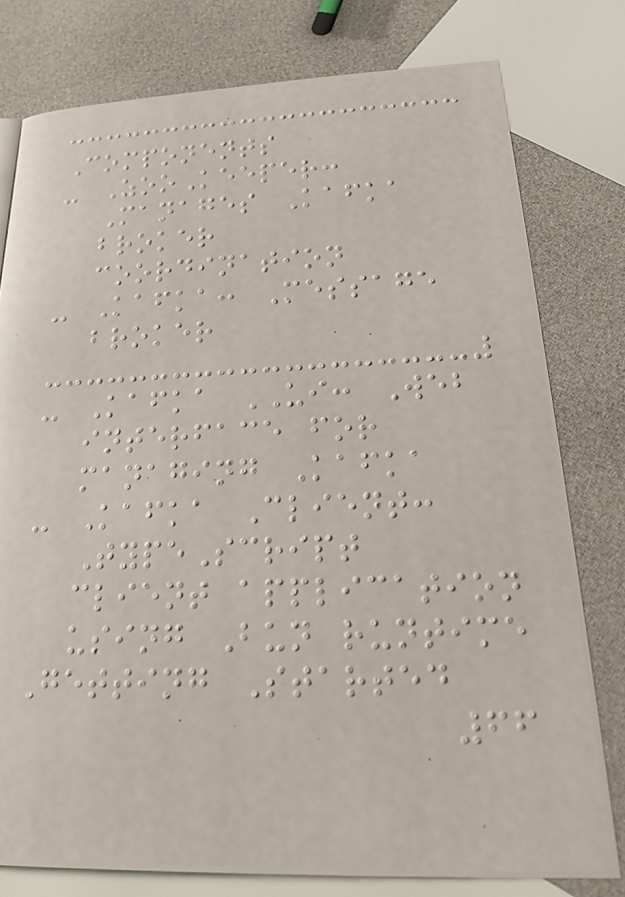Components
- ZooKeeper:
Manages Kafka
broker
coordination
- Kafka: Message
broker
- Kafka UI: Web
interface for
managing Kafka
- Kafka Client:
TypeScript
client application
using Bun runtime
Getting Started
66
